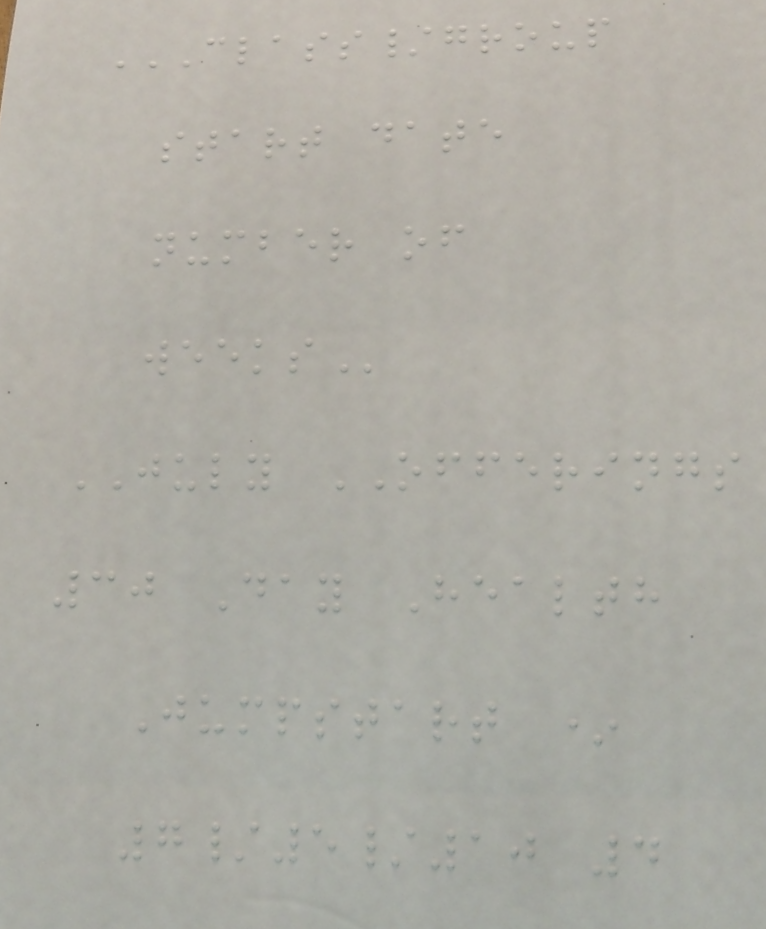CLASS/GROUP
START DATE
NUMBER OF
WEEKS
JULY OFFERINGS
30 Day Health
Jumpstart *
7/5/10 4
